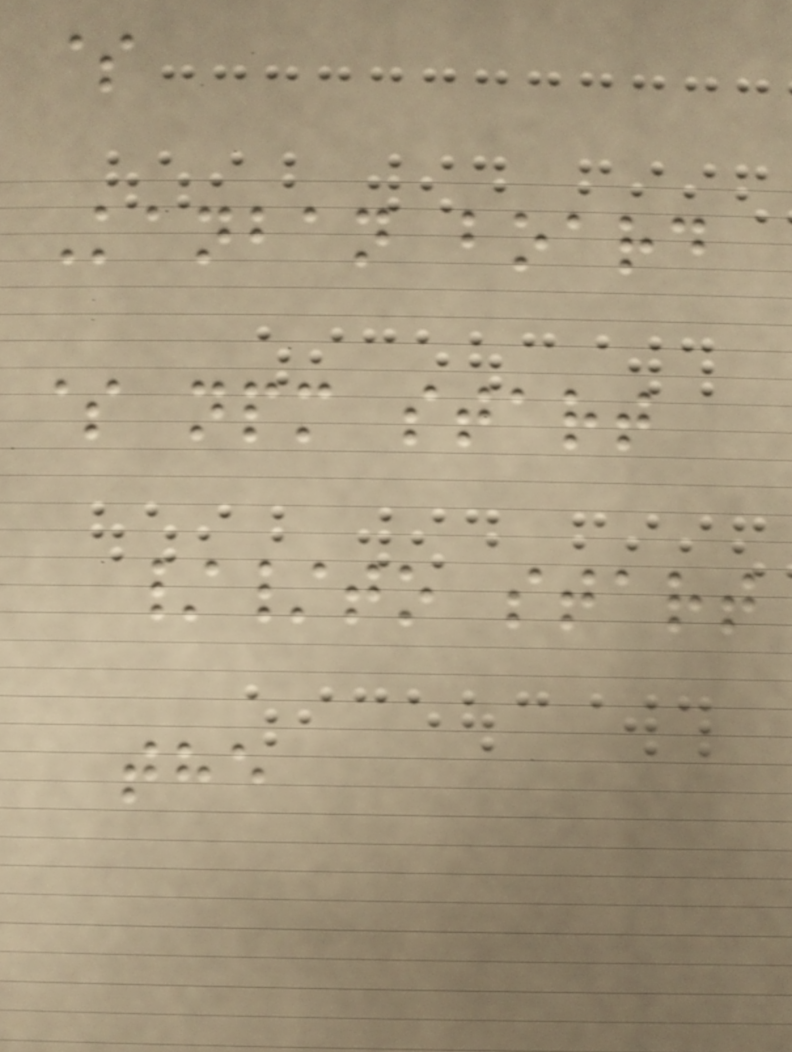$
Kanban board
$ npm start
//to start
the
